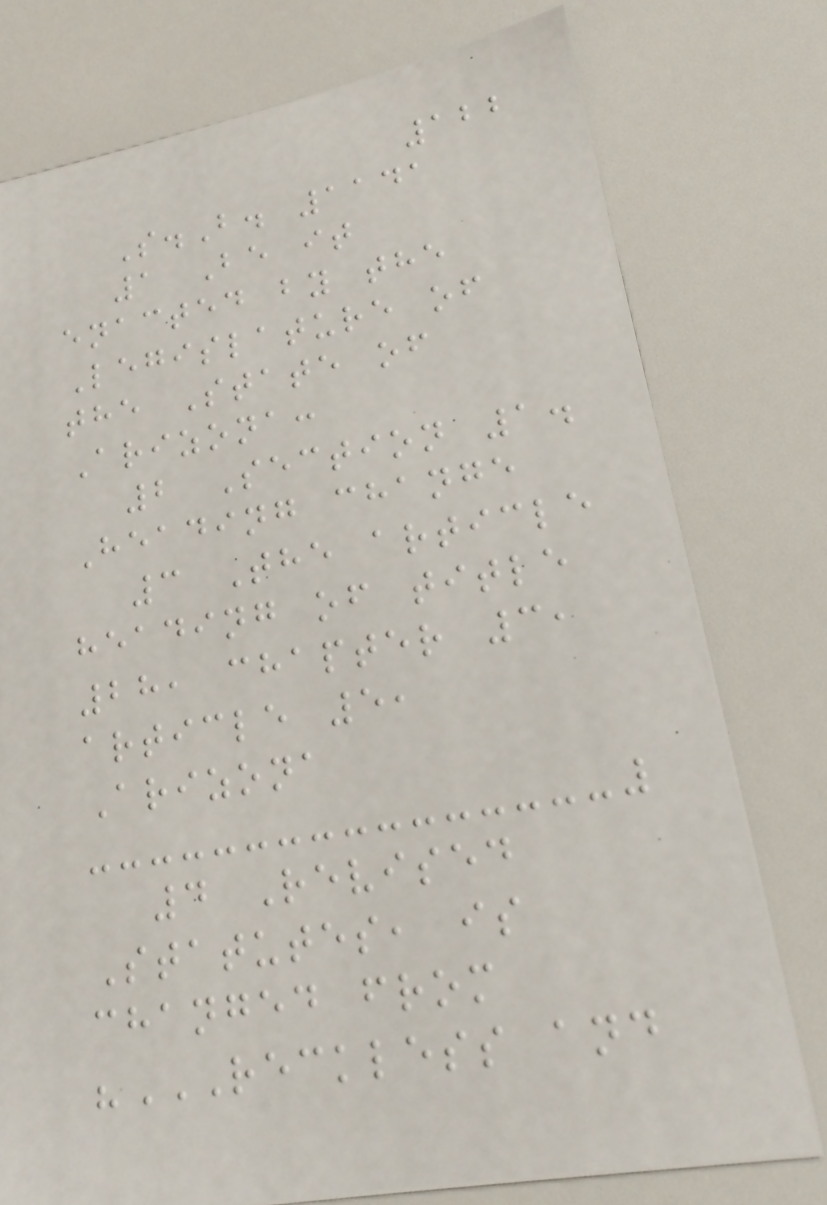122
S.B. 1141
1 Be it
enacted by the
Legislature of
the State of
Arizona:
2 Section 1.
Heading change
3 The article
heading of title
28, chapter 3,
article 5,
Arizona
4 Revised
Statutes, is
changed from
"RECKLESS AND
